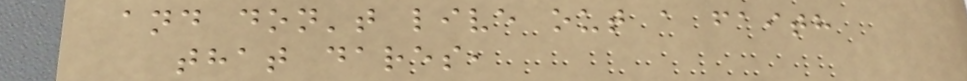and don't live out a faith
that dares,
